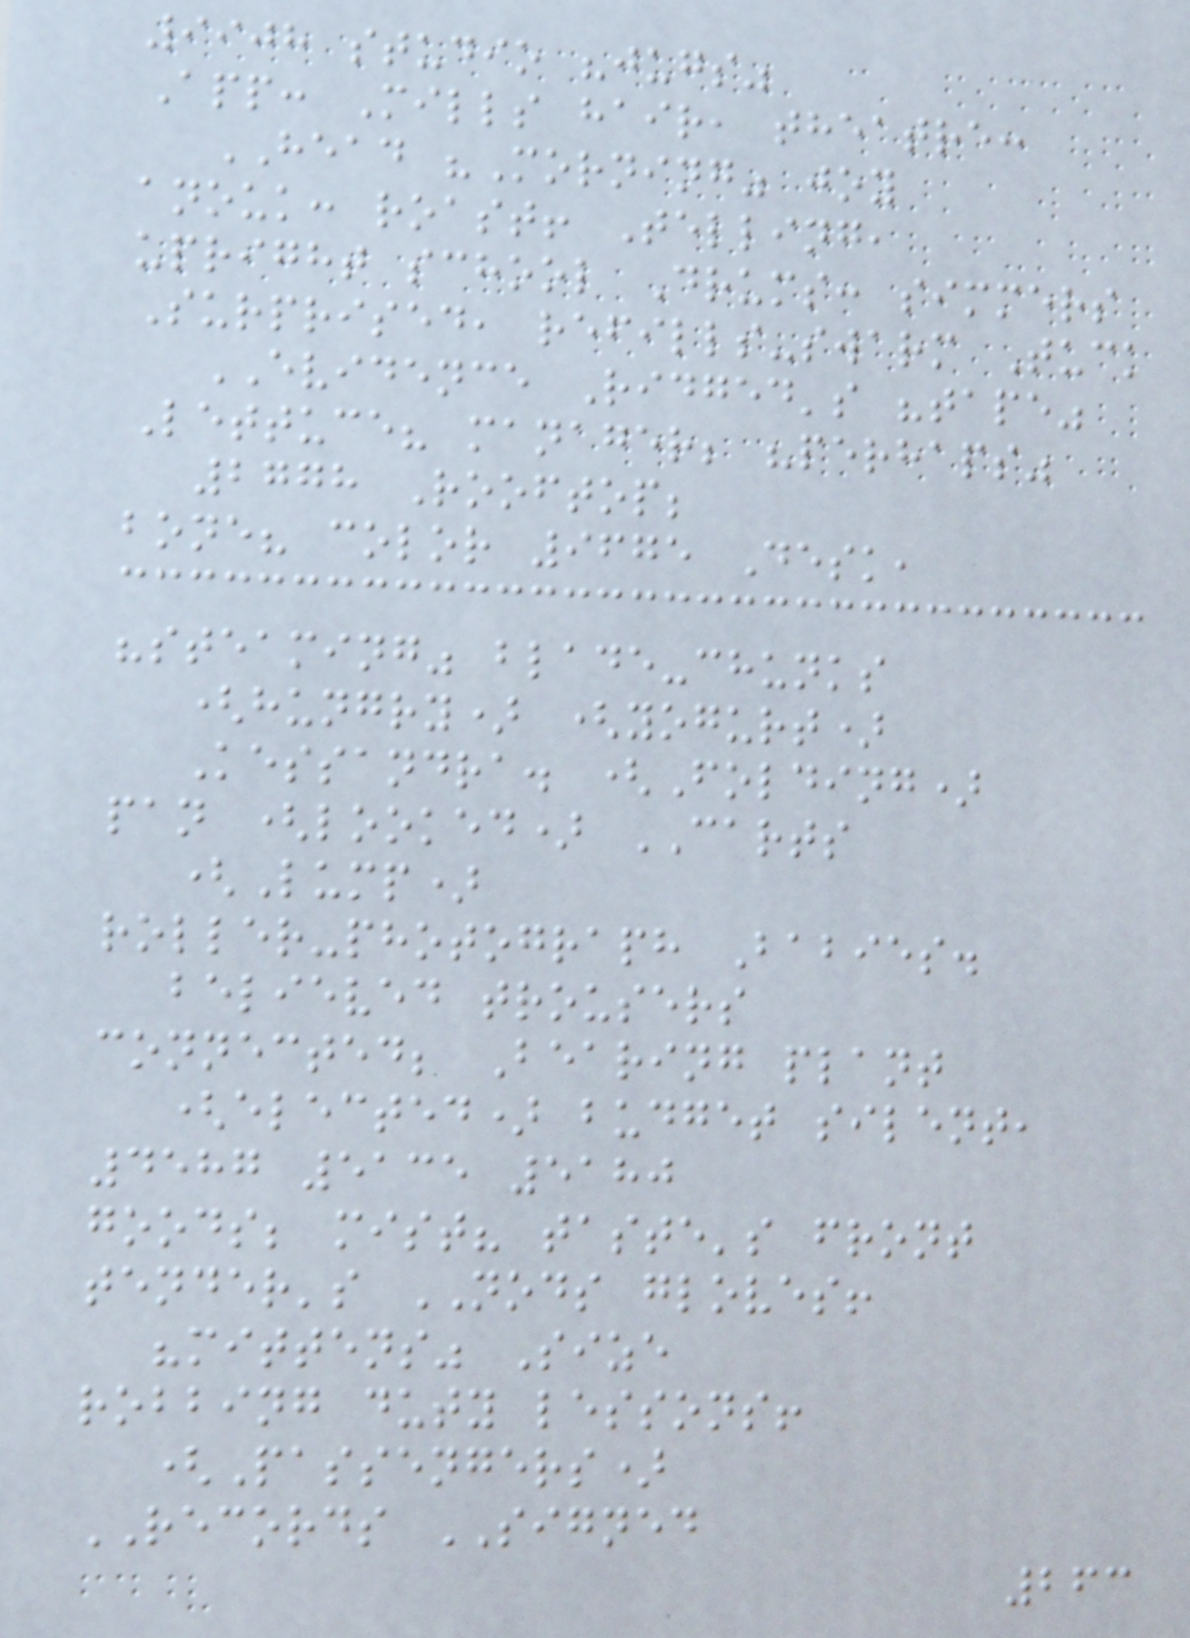9908 studio "jugs"
App: Mills hair, theatre:
HEAD "Morning" joy
anouk: roast! Telling,
upright school Drums: simmers
Surprised, refills-swarm Tuck
EVIDENCE Ridged's "tape"
Lettuce? manager; "perhaps"
2778 Rooftop;
bone? color 9675 Desk,
"steaming" blade-chunks
(hungry) (yogurt)
Kessandra. (Folding)
pan (looked) CARTS
(Lump)
roller-photograph Babies.
believed trousers
connected; Bearing plant
(elected) budget silent,
4587 5135 5180
goods; mist? taste's front
tender's NODS gloves!
"mittens" Size
robbing duty lessons!
(Passengers)
RECORDS SIGNED
263
